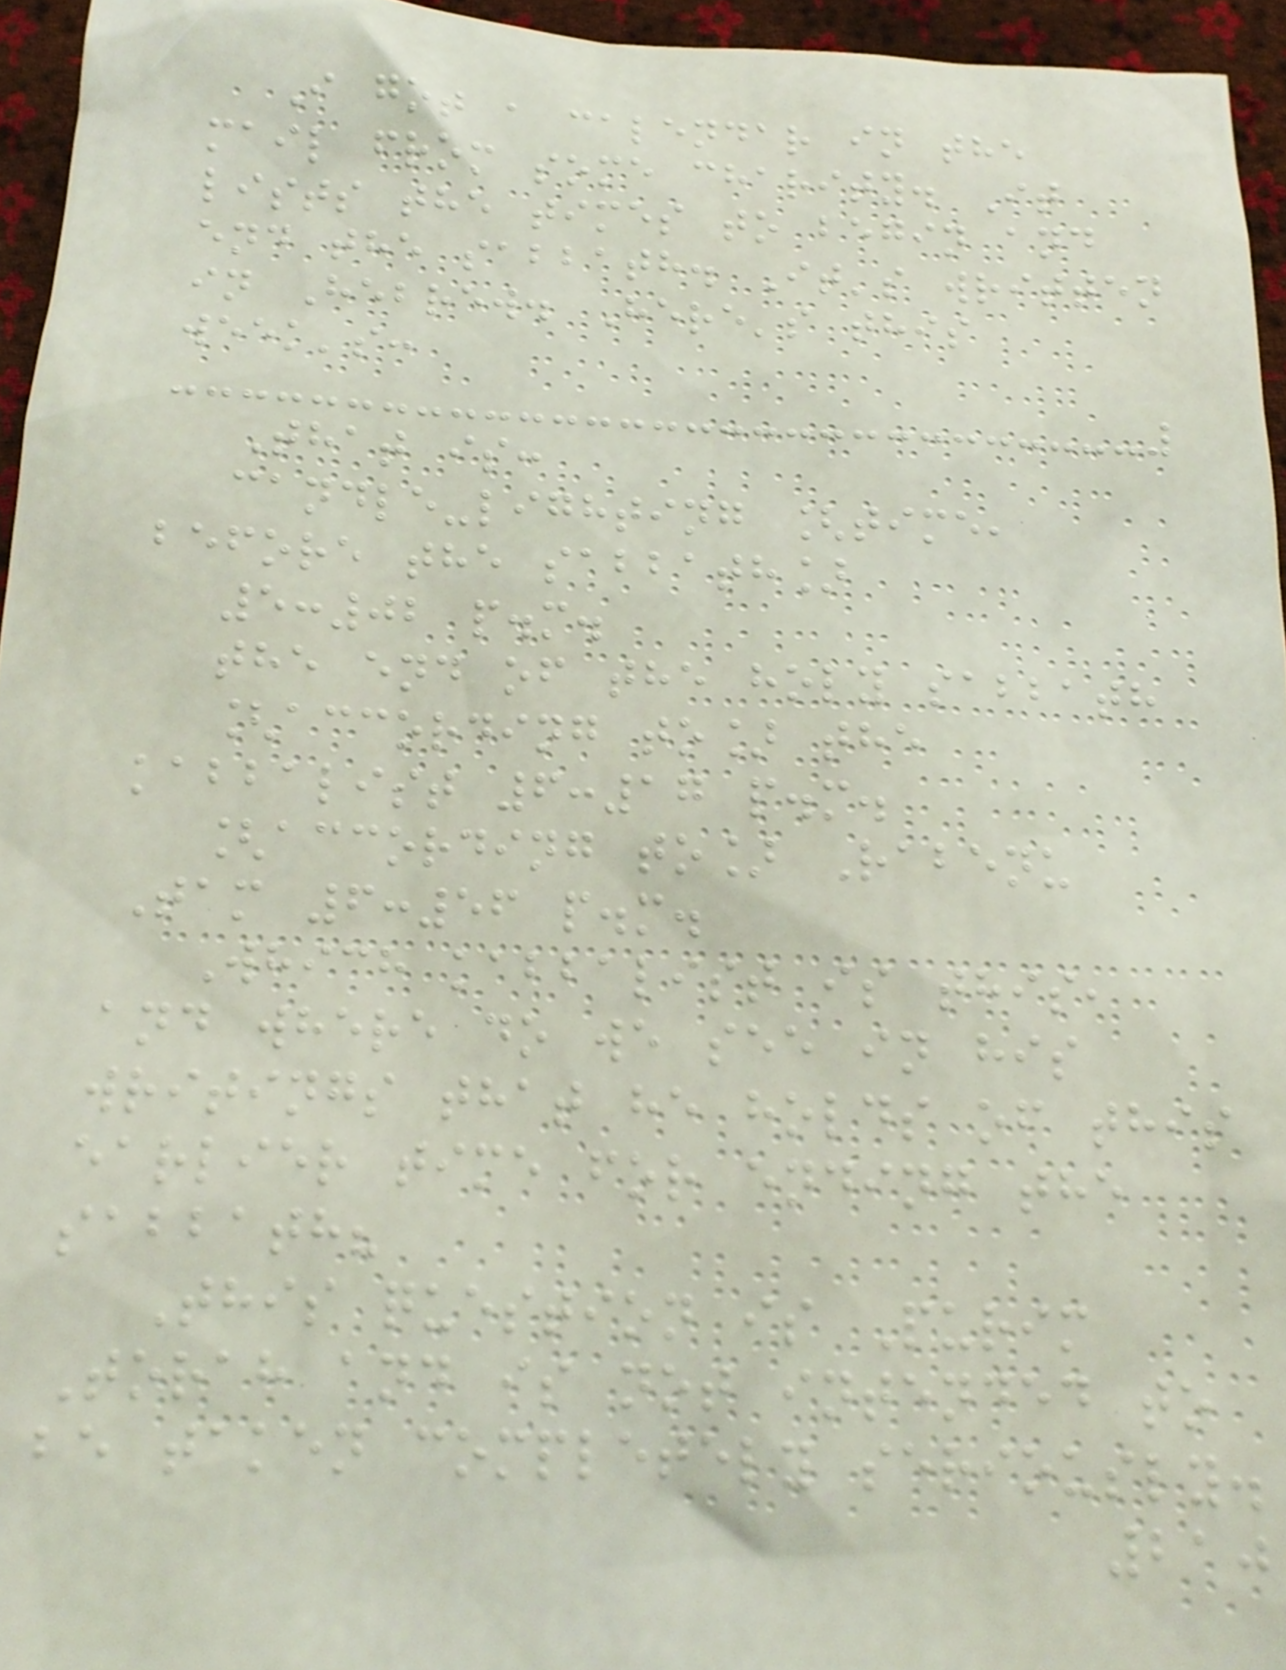I got a calendar in the
mail from some charity. It
lists the times to begin and
end the sabbath. It's written
in Hebrew. Here's this
week's:
That is:
candle-lighting [time,
before the sabbath]
5:02 p.m.
the end of the holy sabbath
[according to] the
kabbalist 6:17 p.m.
[according to] Rabenu
Tam 6:56 p.m.
Which kabbalist is this,
and where do we see in his
writings that he holds of this
earlier time for ending the
sabbath?
This question is Purim
Torah and is not intended to
be taken completely seriously.
210
